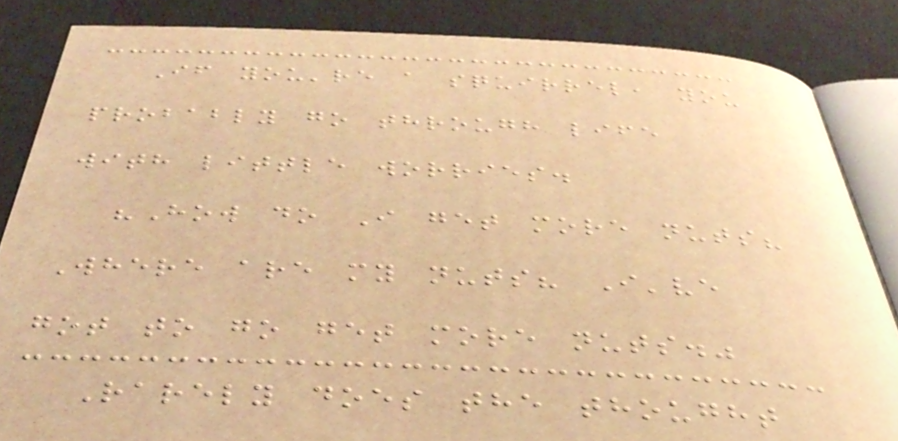If you're a squirrel, you
probably go through life
with little worries.
"How do I get more nuts?
Where are my nuts? I've
got to go get more nuts."
Rarely does the thought
